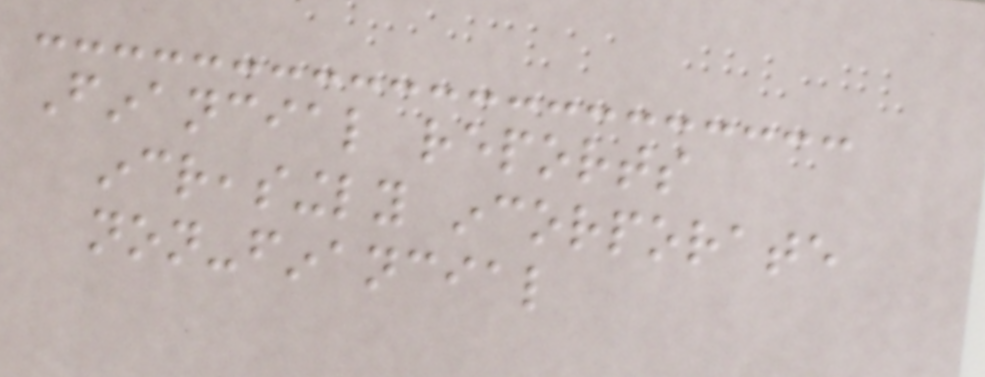Financial reports
increasingly incorporate
non-financial
